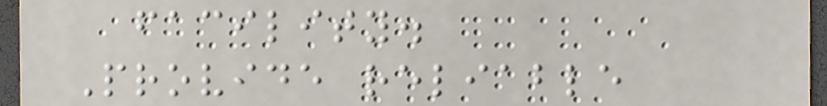facility.
Provide reliable
